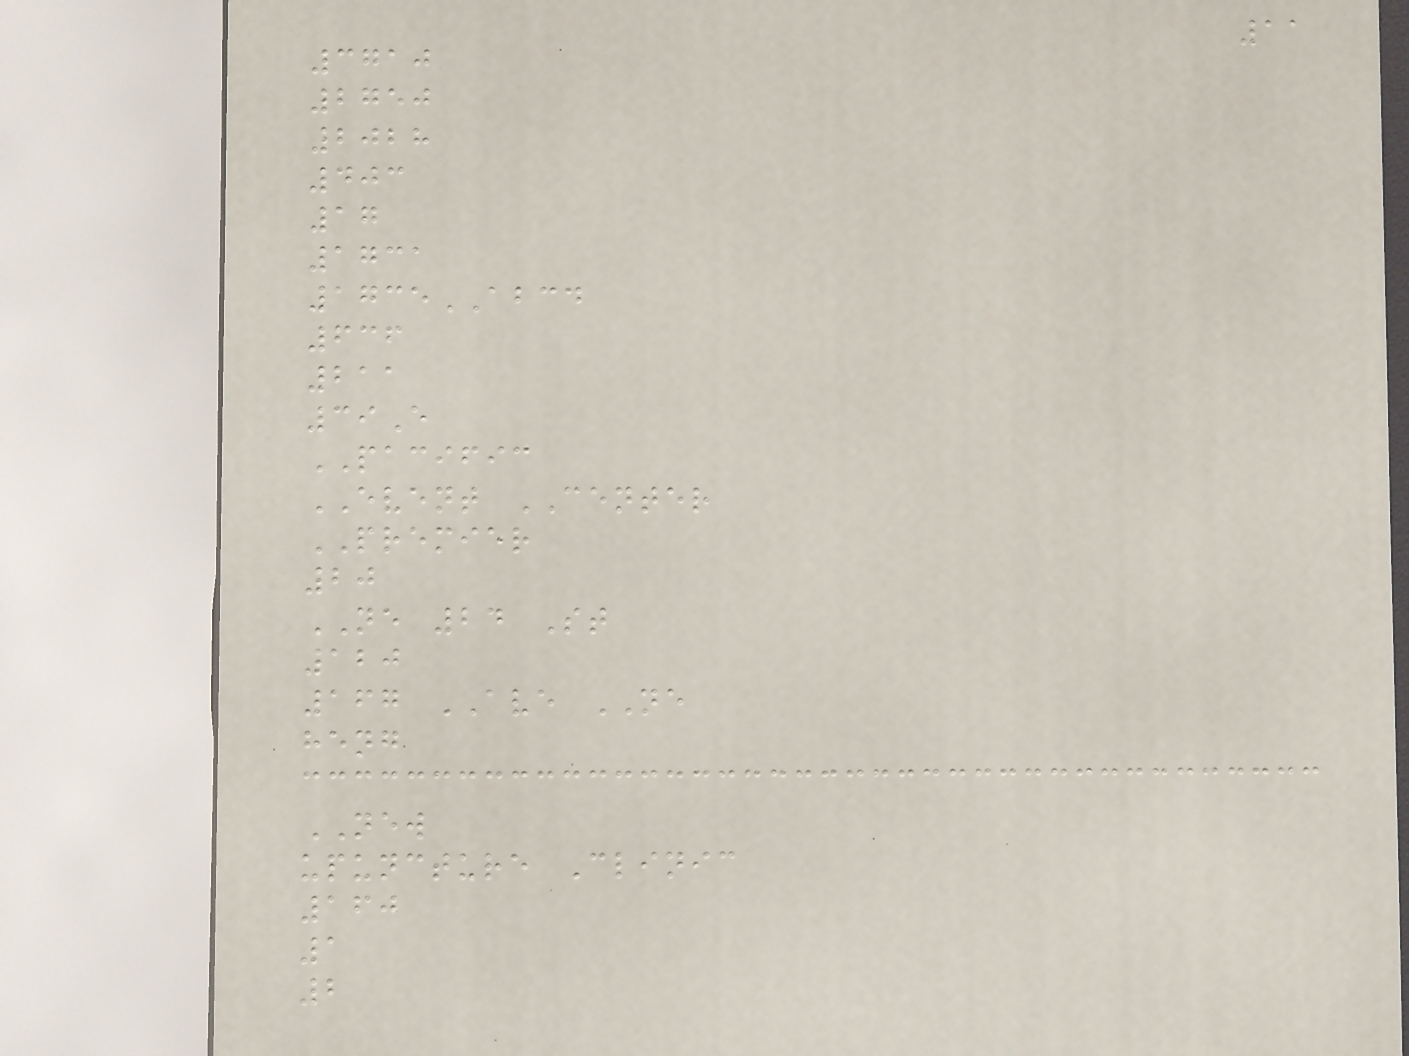11
3710
2750
2028
403
17
1731
1735ABCD
636
211
39E
PACIFIC
EVENT CENTER
PREMIER
20
NE 24 St
120
167 AVE NE
heng
NEW
upuncture Clinic
160
1
2
